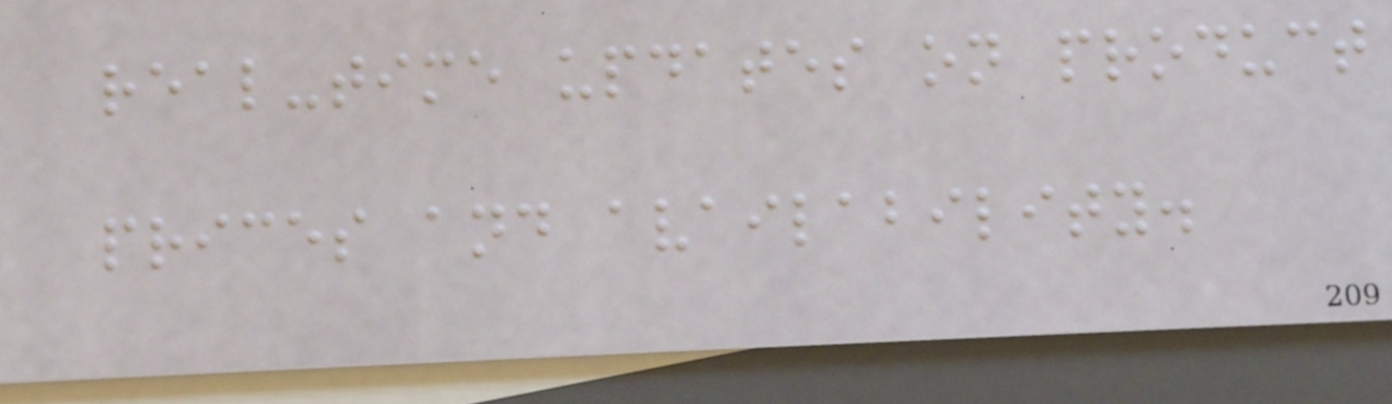real-time updates on product
prices and availability.
